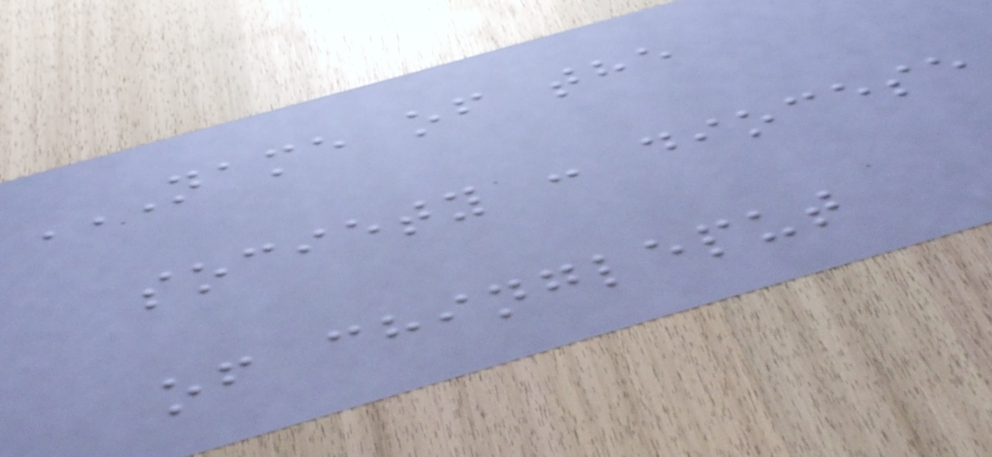NAME OF THE
SOCIETY : DIOCESE
OF CHINGLEPUT
